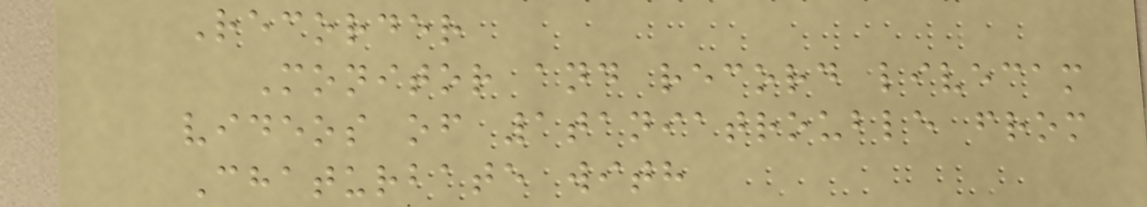Recorder
Monitor and record livecam
videos of 1taniatrouble from
Chaturbate with
